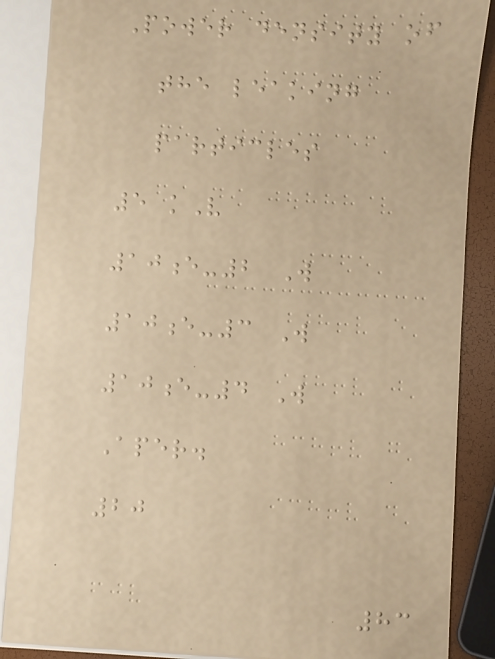Power density of
the leaking
particles
5 kV
10e-2 W
10e-3 W
10e-4 W
Aper.
20
83
